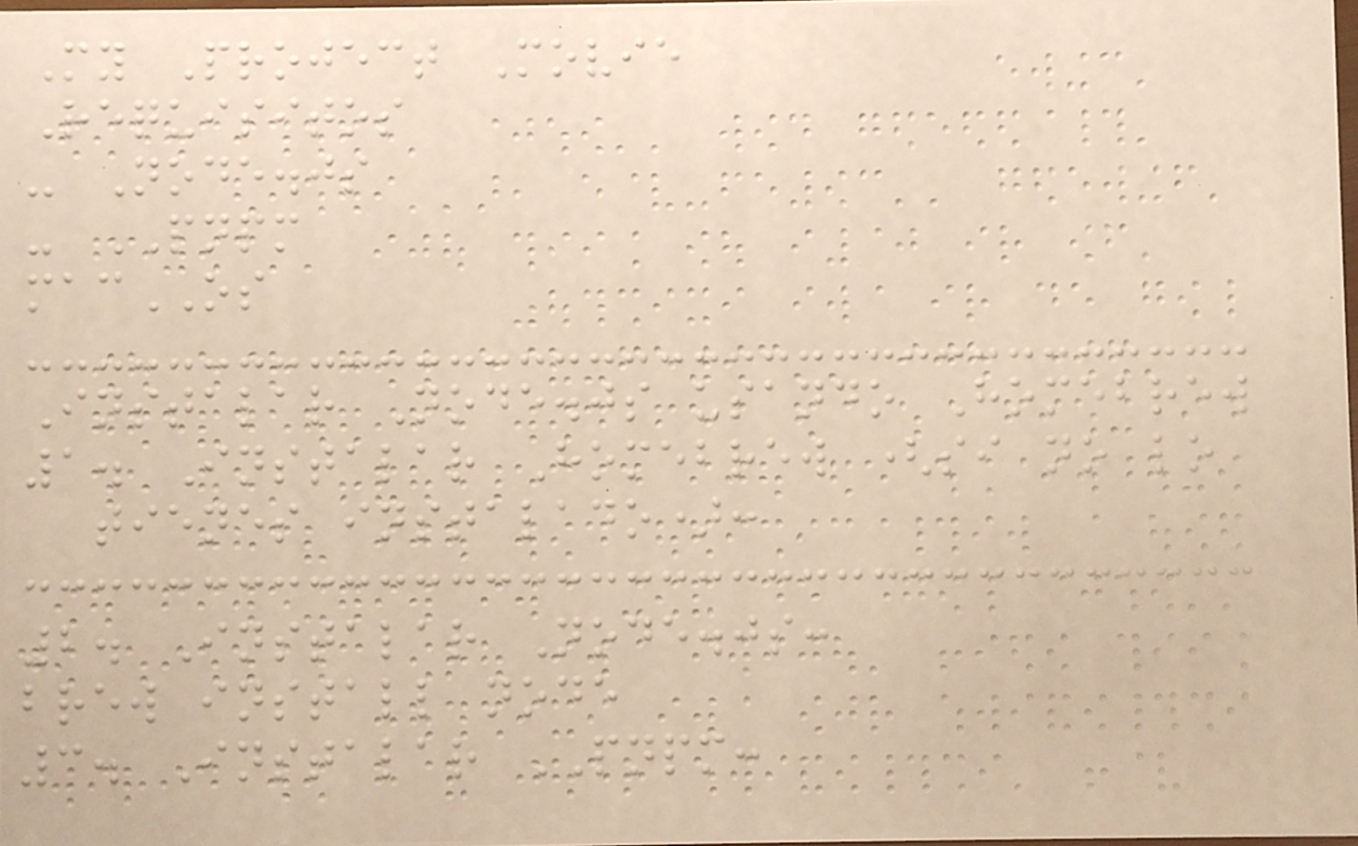My Project Movie
Requisitos
- Node.js
- PNPM
macOS
Instalar Node.js usando Homebrew
1. Instalar Homebrew (si no lo
tienes instalado):
2. Instalar Node.js:
brew install node
3. Instalar PNPM:
